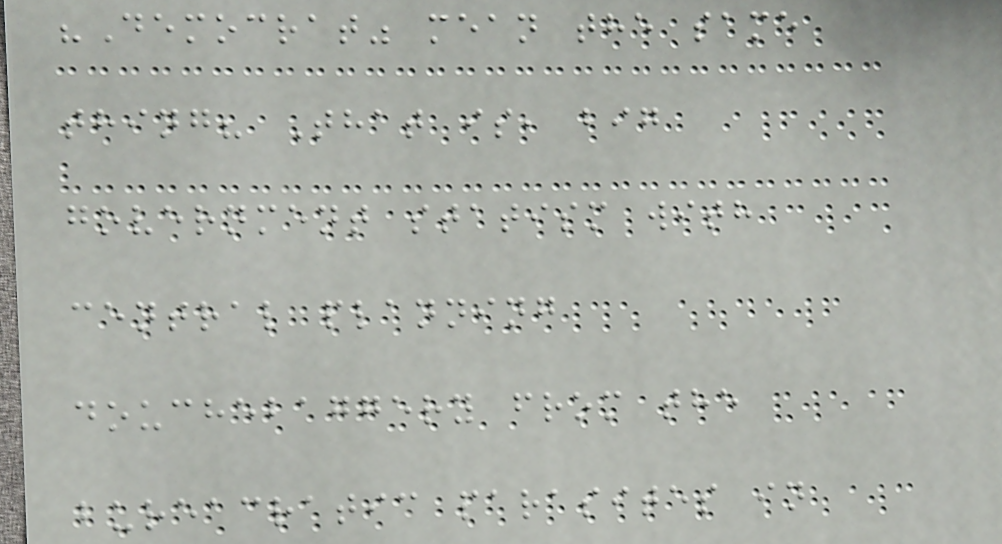"Democrat" mean the same
thing? That is, big
government statism with
central planning
douchebaggery from the
bureacratic parasites in
